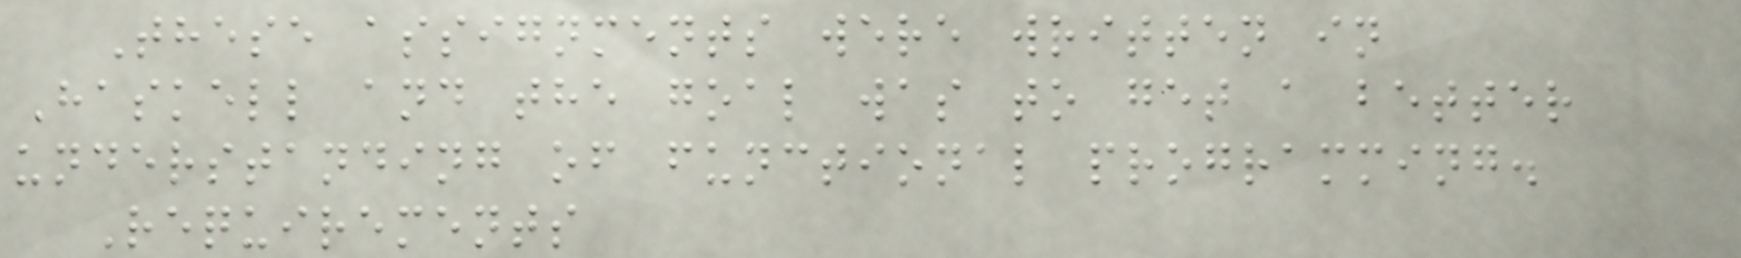These assignments were written in
Haskell and the goal was to get a better
understanding of functional programming.
Requirements
